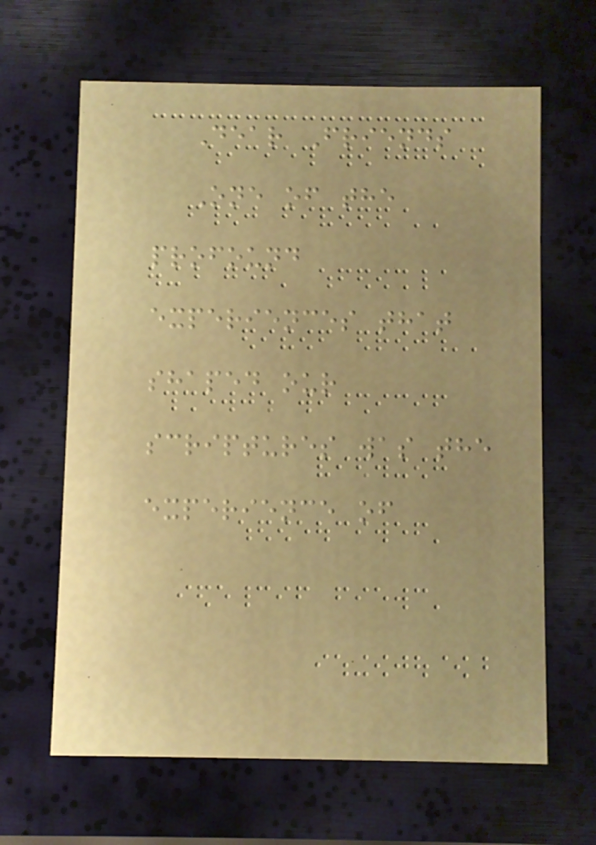Dear Friends
One of the
profound
experiences that
shaped our
scriptures was the
experience of
